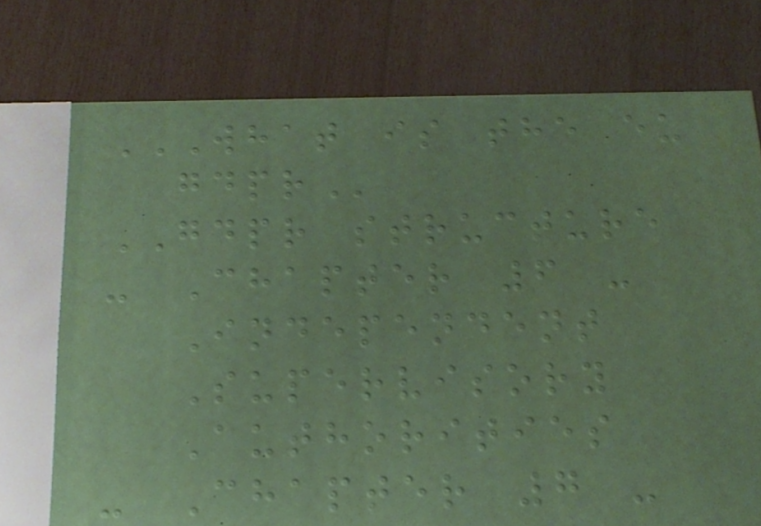WHAT IS THE EU
GDPR
GDPR structure
- Chapter 6 -
Independent
Supervisory
Authorities
- Chapter 7 -
